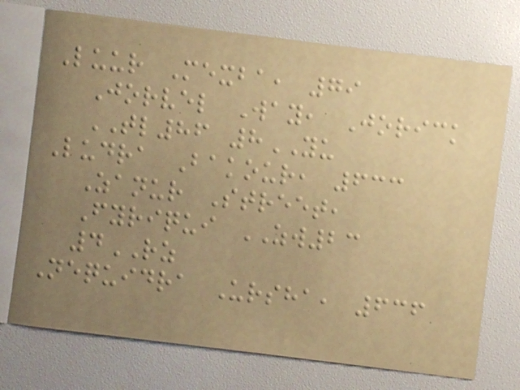Luur Mexba, 79
Jorvel Way, Jorick
TL86 8YU
Ludra Bakour, 633
Zanur Street,
Fyriqui ZW23
4RZ
Nequidra Ursha, 636
